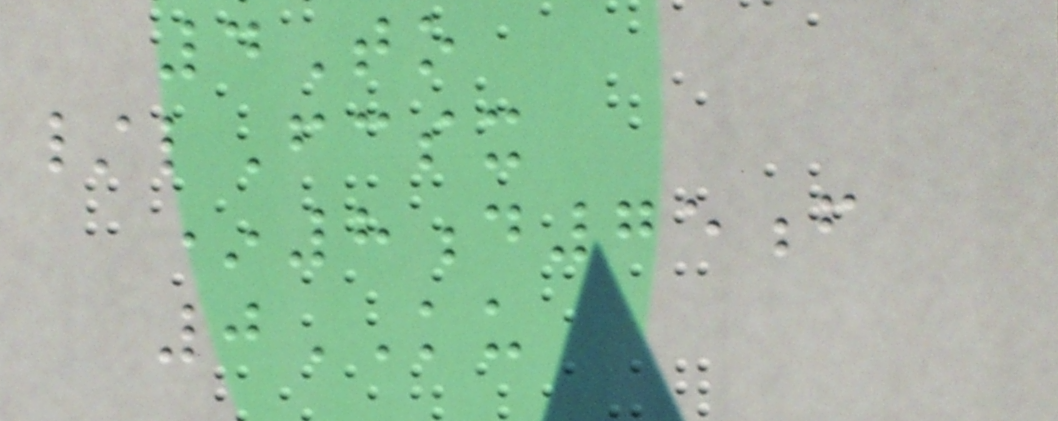4To
/lFcsx
*8d75f
0KU
